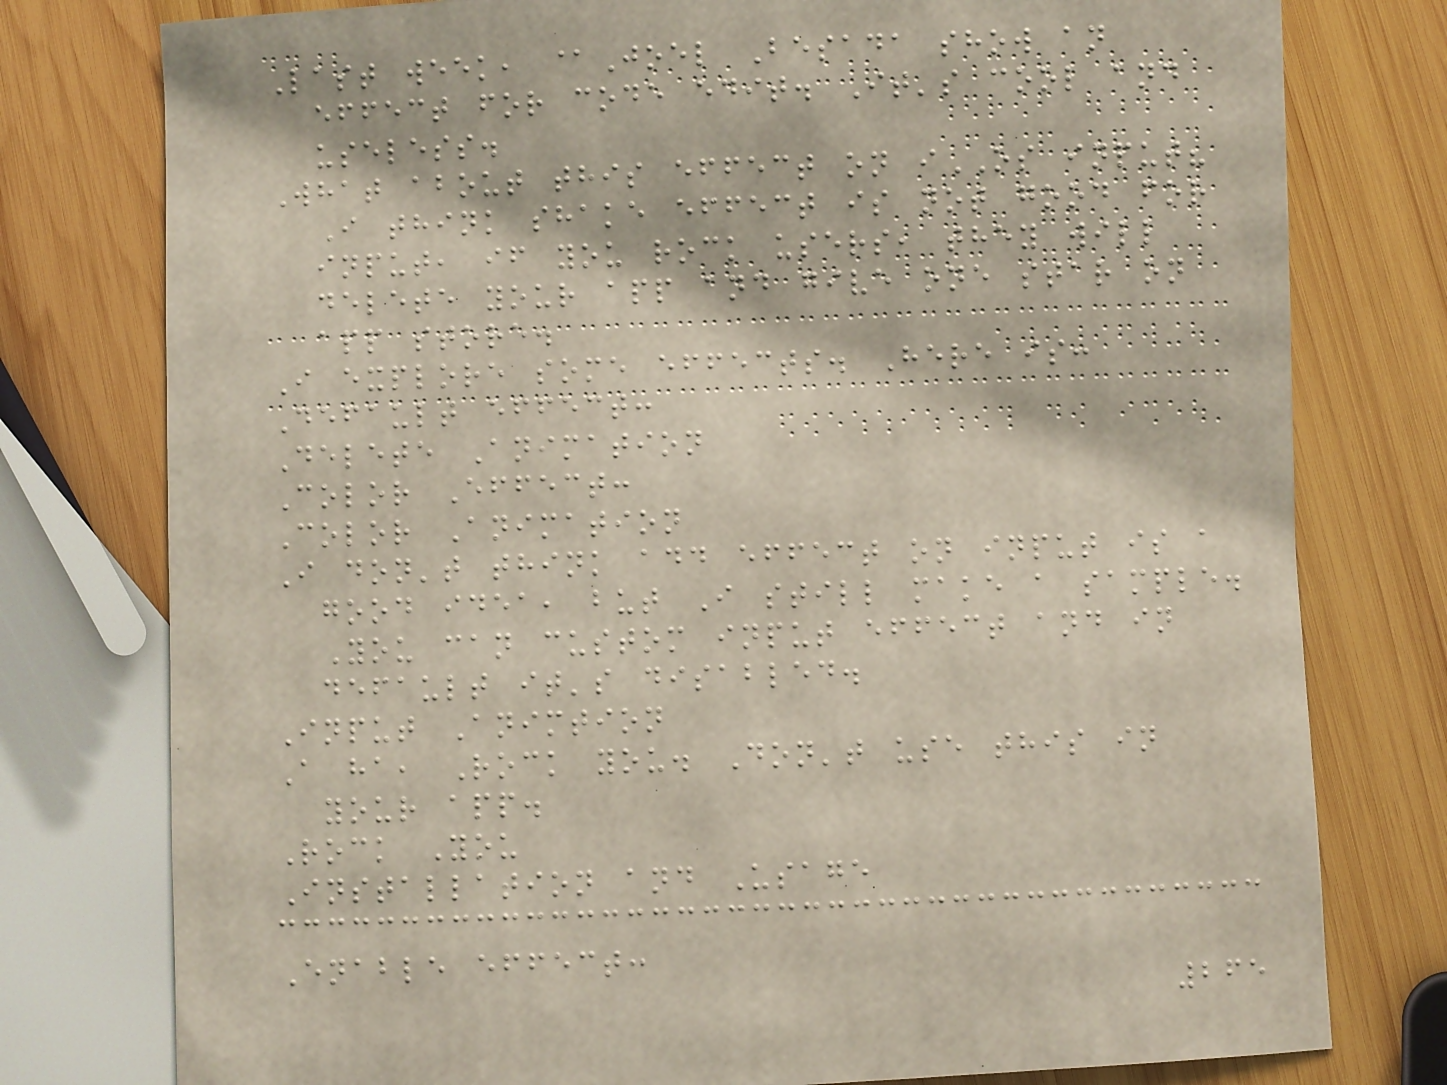Last week, @Joel Besada show an
effect for code edit. It's cool and
useless.
What about this effect on iOS input?
I think shake effect is not good for
input, if you rock users, they will
delete your app and give one star on
app store.
I explore some effects. Here is:
Default effect:
Delete Animation
Color Effect:
Color Animation
I don't think add effect on input is a
good idea, but I still make a sample.
You can custom input effect and in
default it's disabled.
Input Animtion
A ha, Rock you. Don't use this in
your app.
Rock You
Installation and Usage
Enable effect:
265
